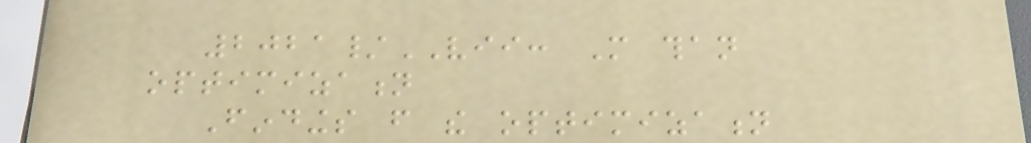2021/VII: More than
optimization
Findings from the optimization
